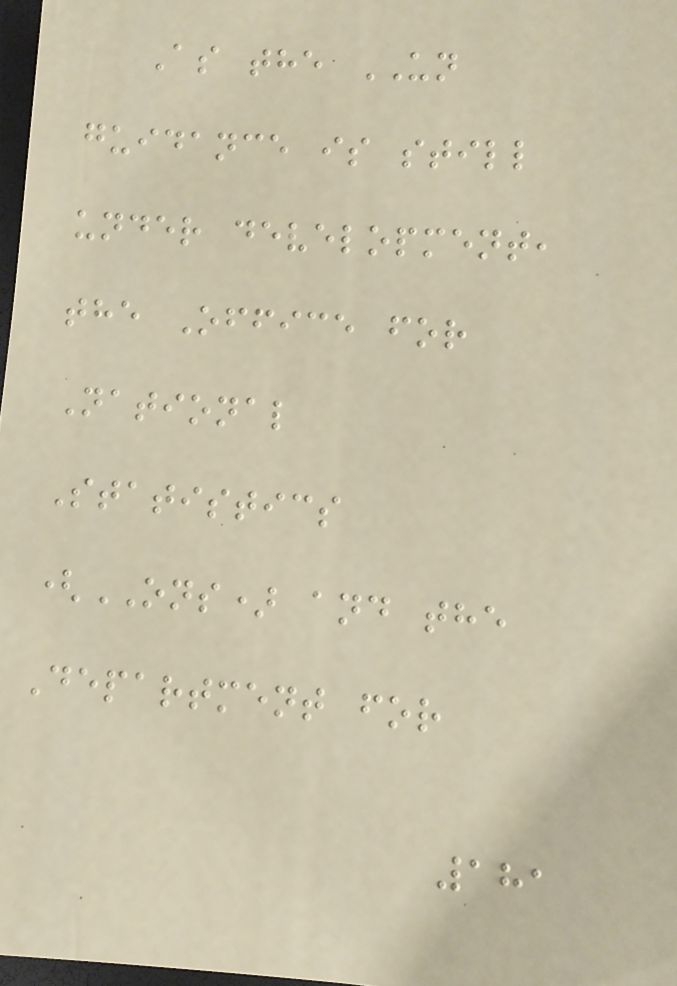As the UN
guidance is still
under development,
the Office for
National
Statistics
(ONS) and the
Department for
181
